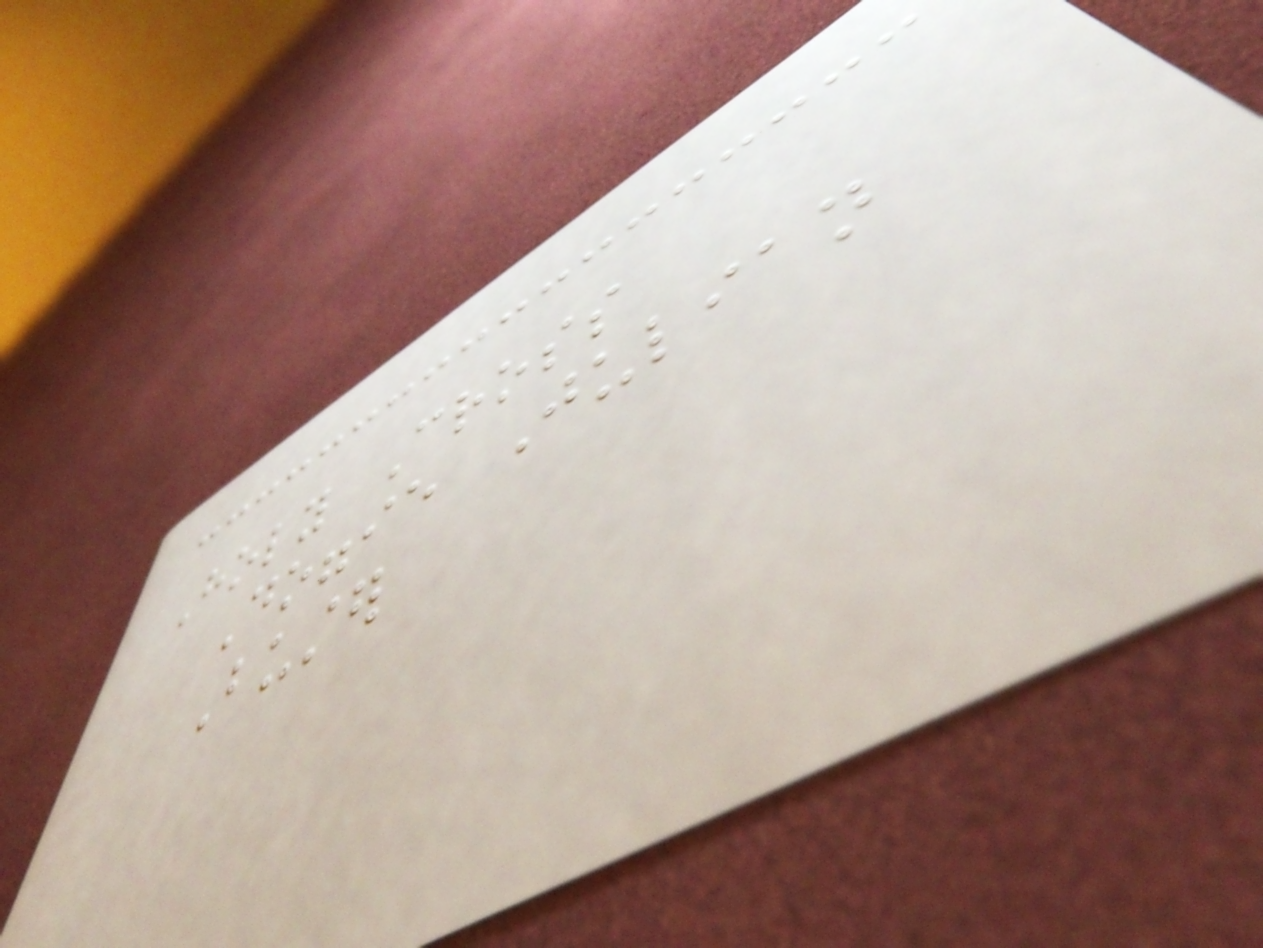Holy Cross
Doggie Julian
Buster
